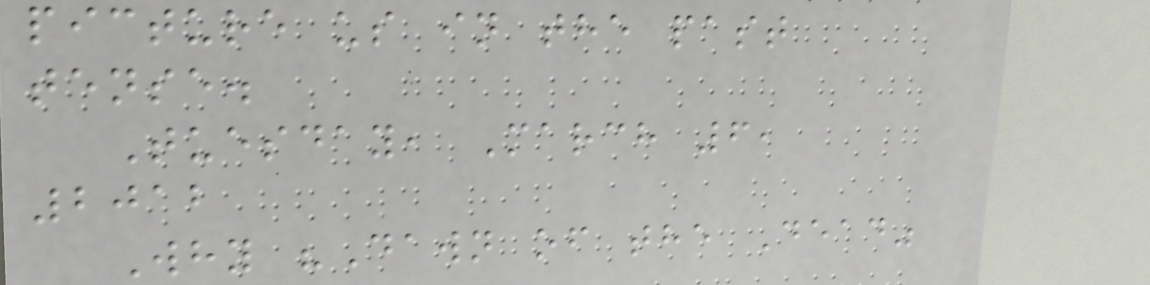picture us in the past
tense.
Tuesday, March 6,
2012
Why "Dawn of the Dead"
